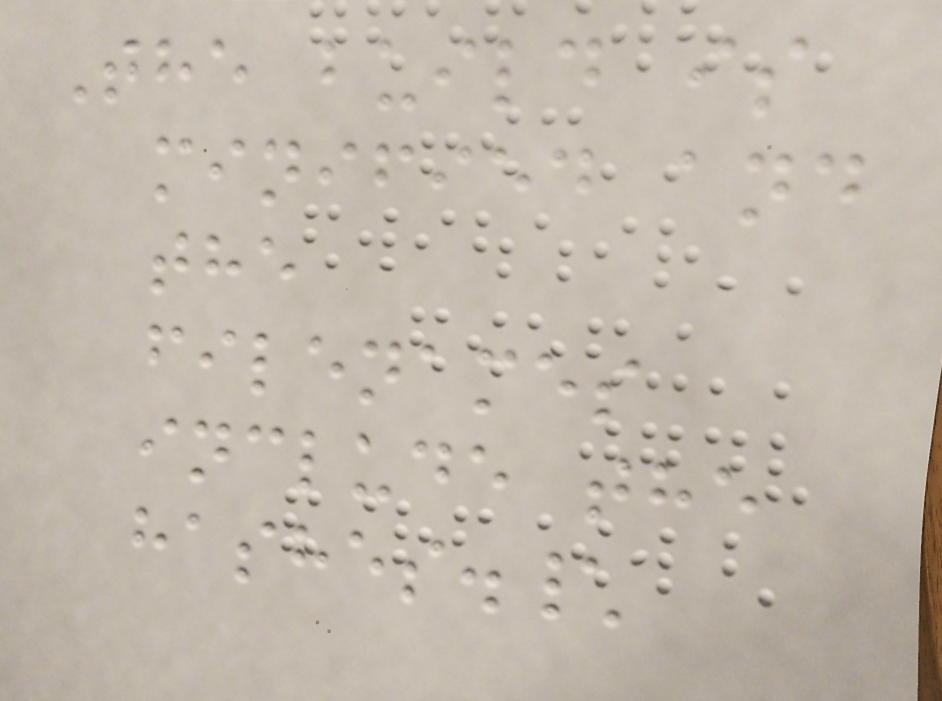The build is
minified and
the
filenames
include the
hashes.\
